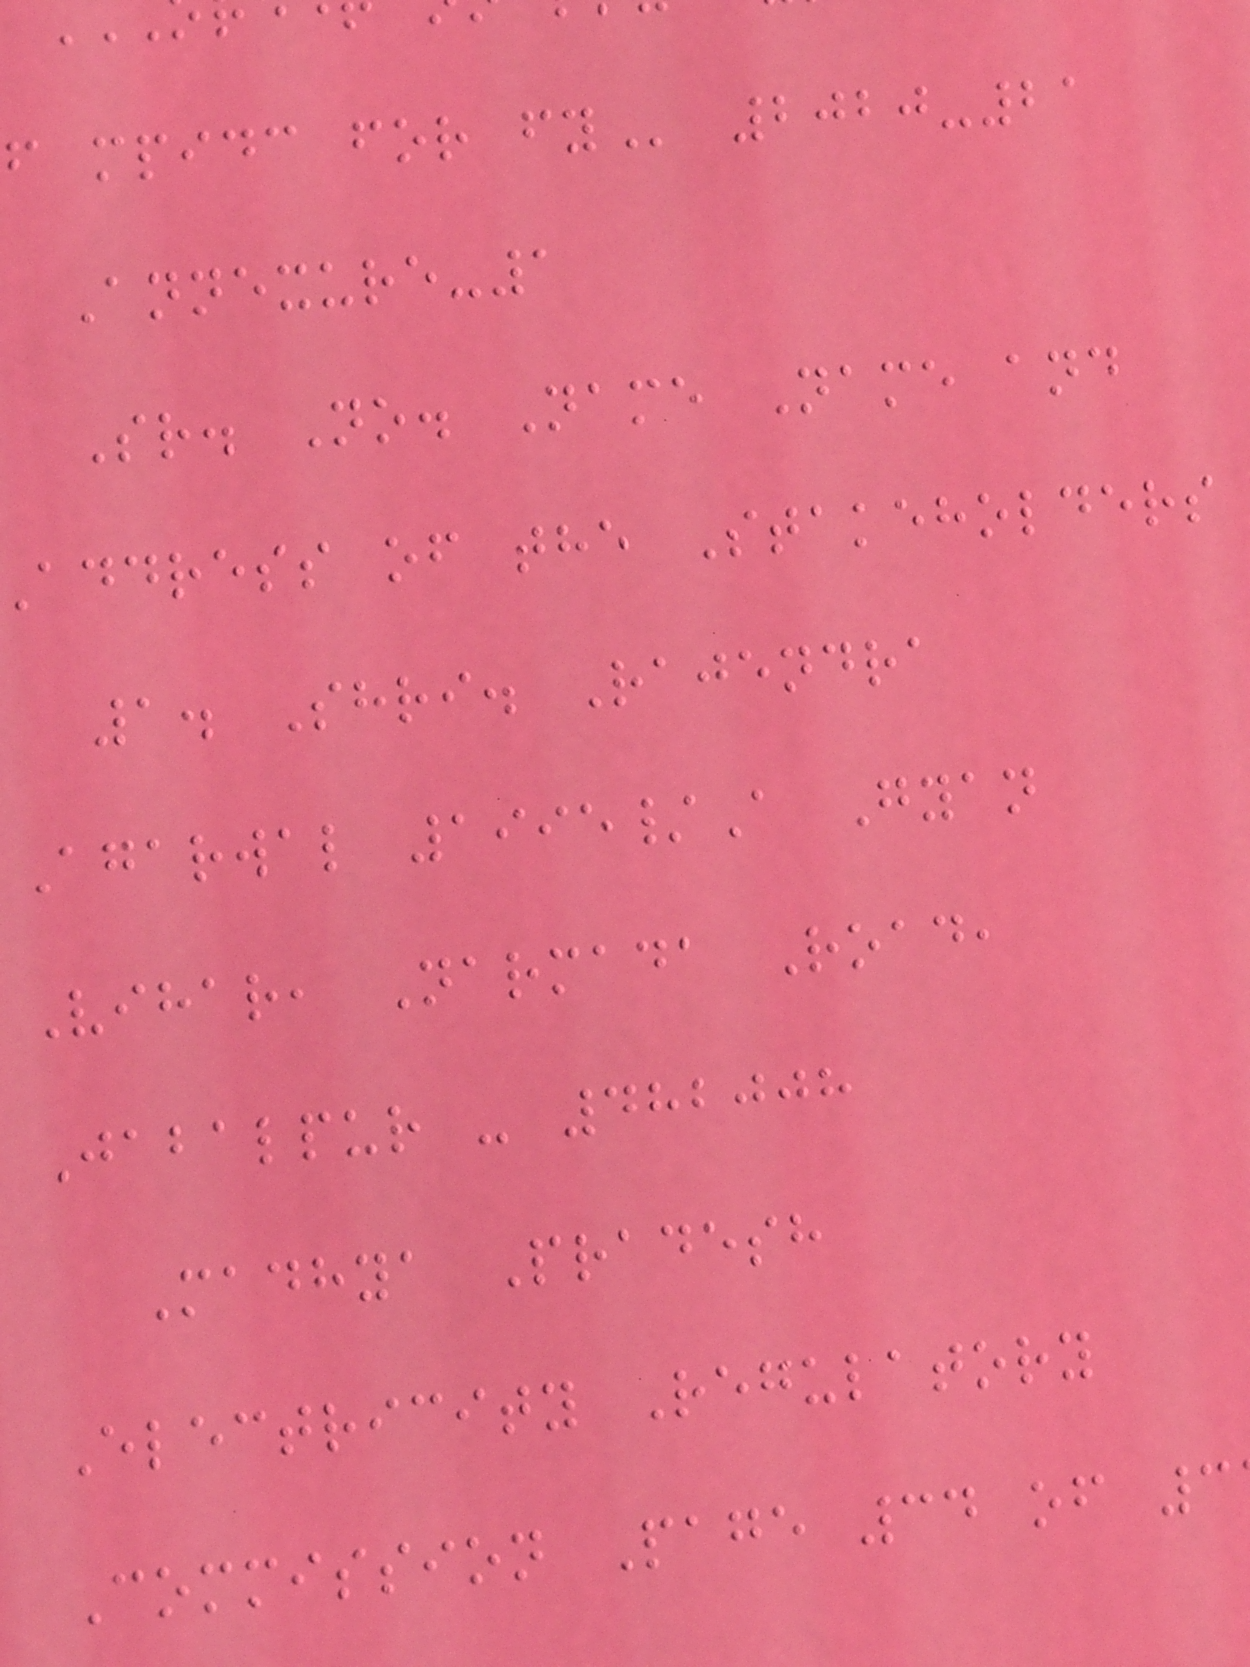f mpidc for
Annexure-1
Sr. No. Name Name and
address of the Stakeholders
1. Shri. Rajendra
Agarwal 1995/A Gyan
Vihar, Narmada Road,
Jabalpur - 482008
Madhya Pradesh
Electricity Regulatory
Commission Page 34 of 3
